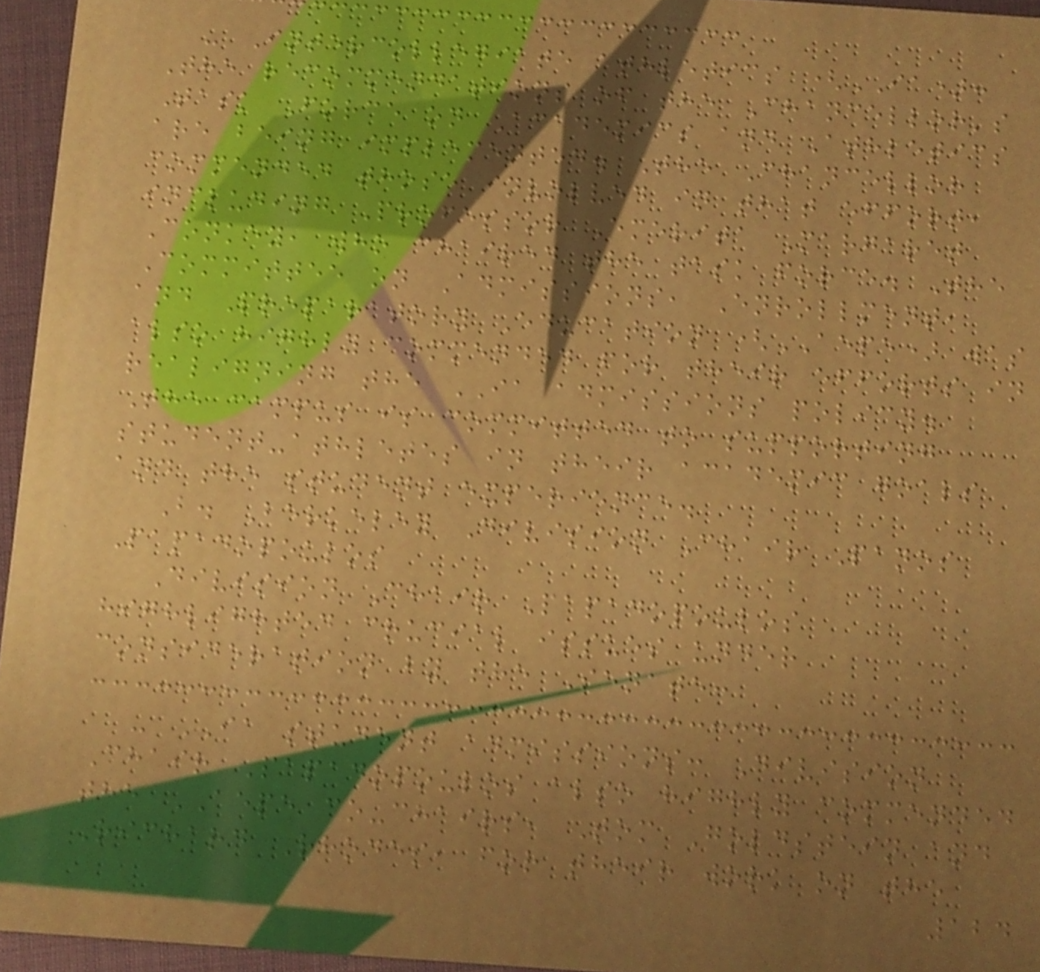- Intercollegiate athletics (IA):
The recommendations of the Chancellor's
Task Force on Academics and Athletics
are being implemented. The Chancellor
commended those involved in that effort,
including Professor Emerita Margaret
Conkey, who chaired the task force. The
Committee on Admissions, Enrollment,
and Preparatory Education (AEPE) was
also highly commended for their efforts in
realigning the IA admissions policy.
The campus is committed to supporting
student-athletes in their academic goals
and the student experience.
B. Berkeley Division Chair Panos
Papadopoulos
Division Chair Papadopoulos
highlighted crucial issues under
consideration by the Senate:
- IA student admissions: Division
Chair Papadopoulos also highly commended
the AEPE co-chairs, Tom Goldstein and
Richard Rhodes, for their work on the
124
